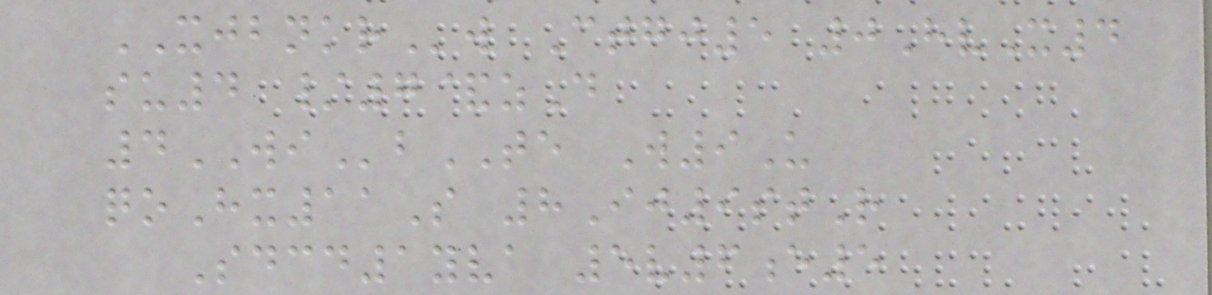XJBNKRw Ctgj5 0HvX4
su4 /7&zD
4WIbTE W9U
qoHx11S 8Ij9stR
Sdcd1yva 5v6e5
